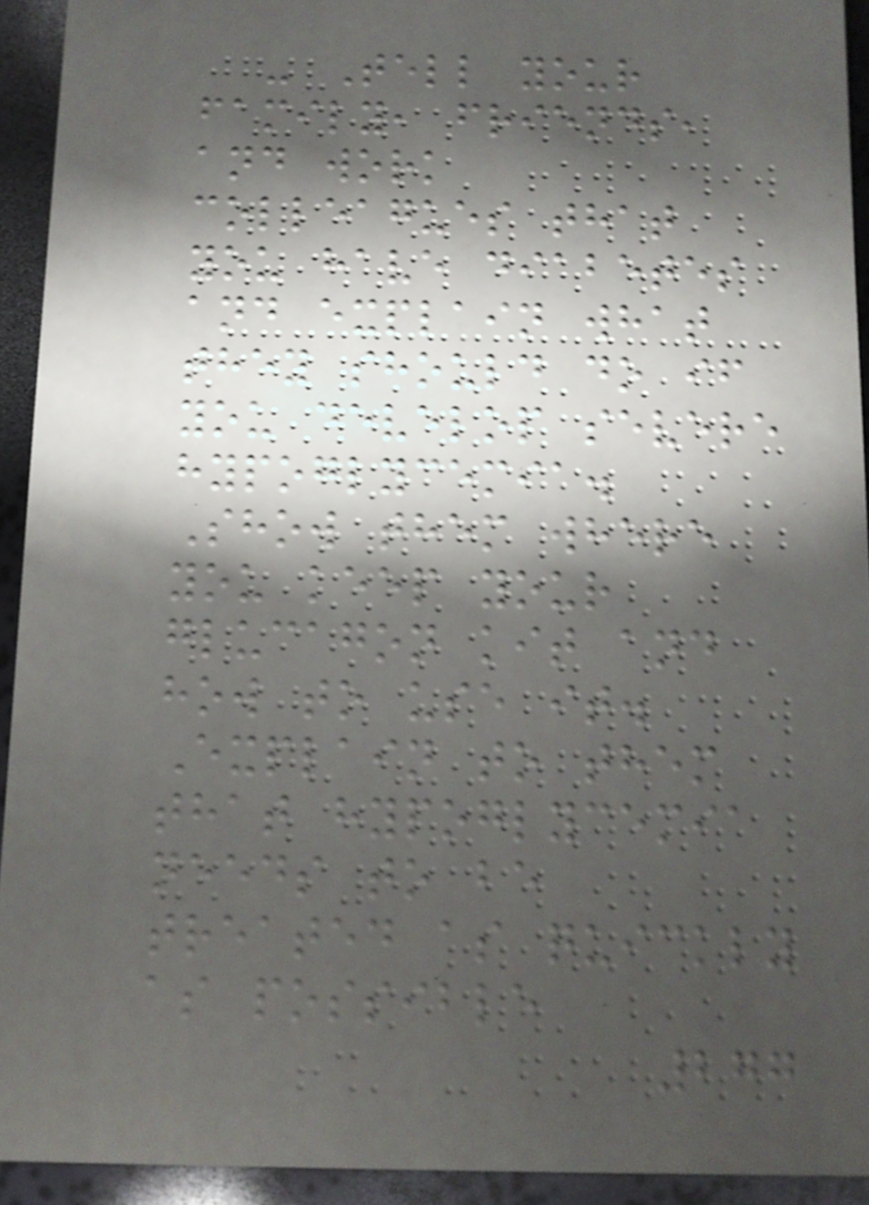- Tell your
family, friends,
and work
colleagues that
you have diabetes
and explain what
they should do if
you develop severe
hypoglycemia.
Show them where
you keep your
glucagon kit and
how to use it.
Explain to them
that hypoglycemia
needs to be
treated as quickly
as possible
277
